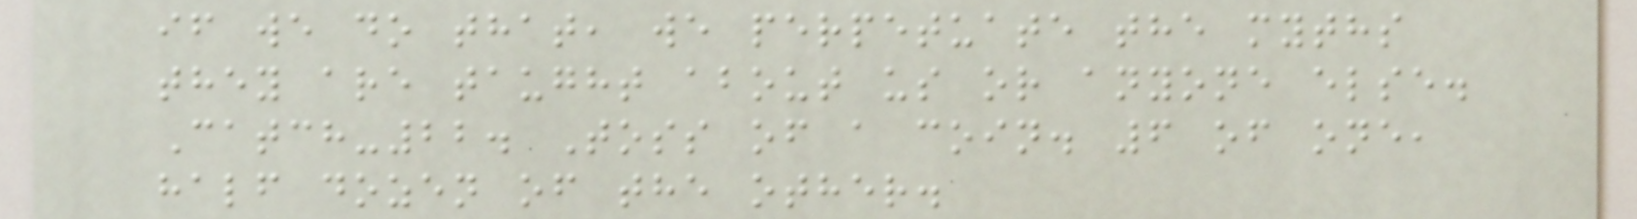if we do that, we perpetuate the myths
they are taught about us or anyone else.
Catch-22. Toss of a coin. 6 of one,
half dozen of the other.
